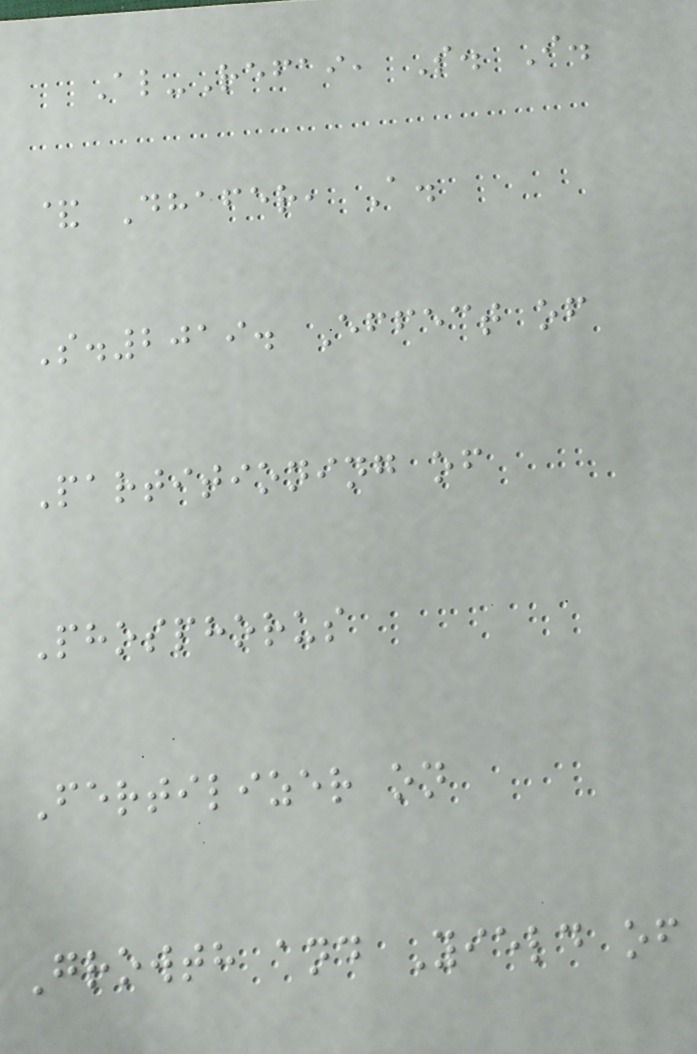Al-Refai, S. I.
& Dhafer, A.
S.2019. Effect of
Partitioning of
Phosphorus
Fertilizer on
Growth and Yield of
